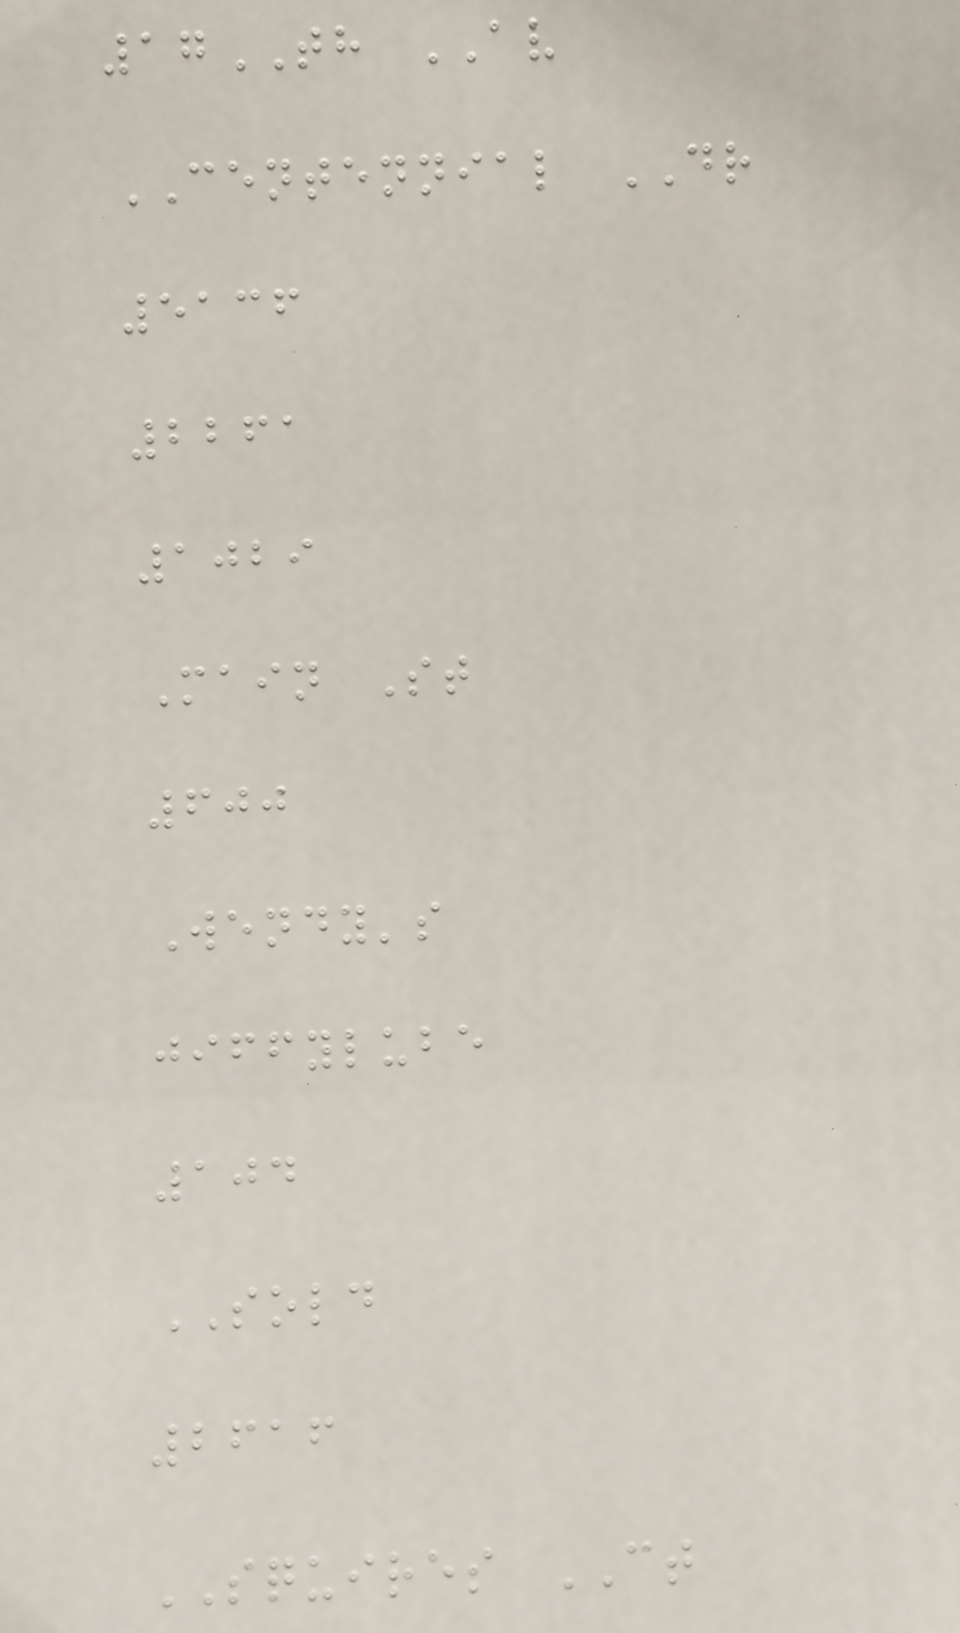17TH AV
CENTENNIAL DR
5136
2261
1029
Main St
600
Wendy's
jiffylube
104
SOLD
2616
SQUIRES CT
